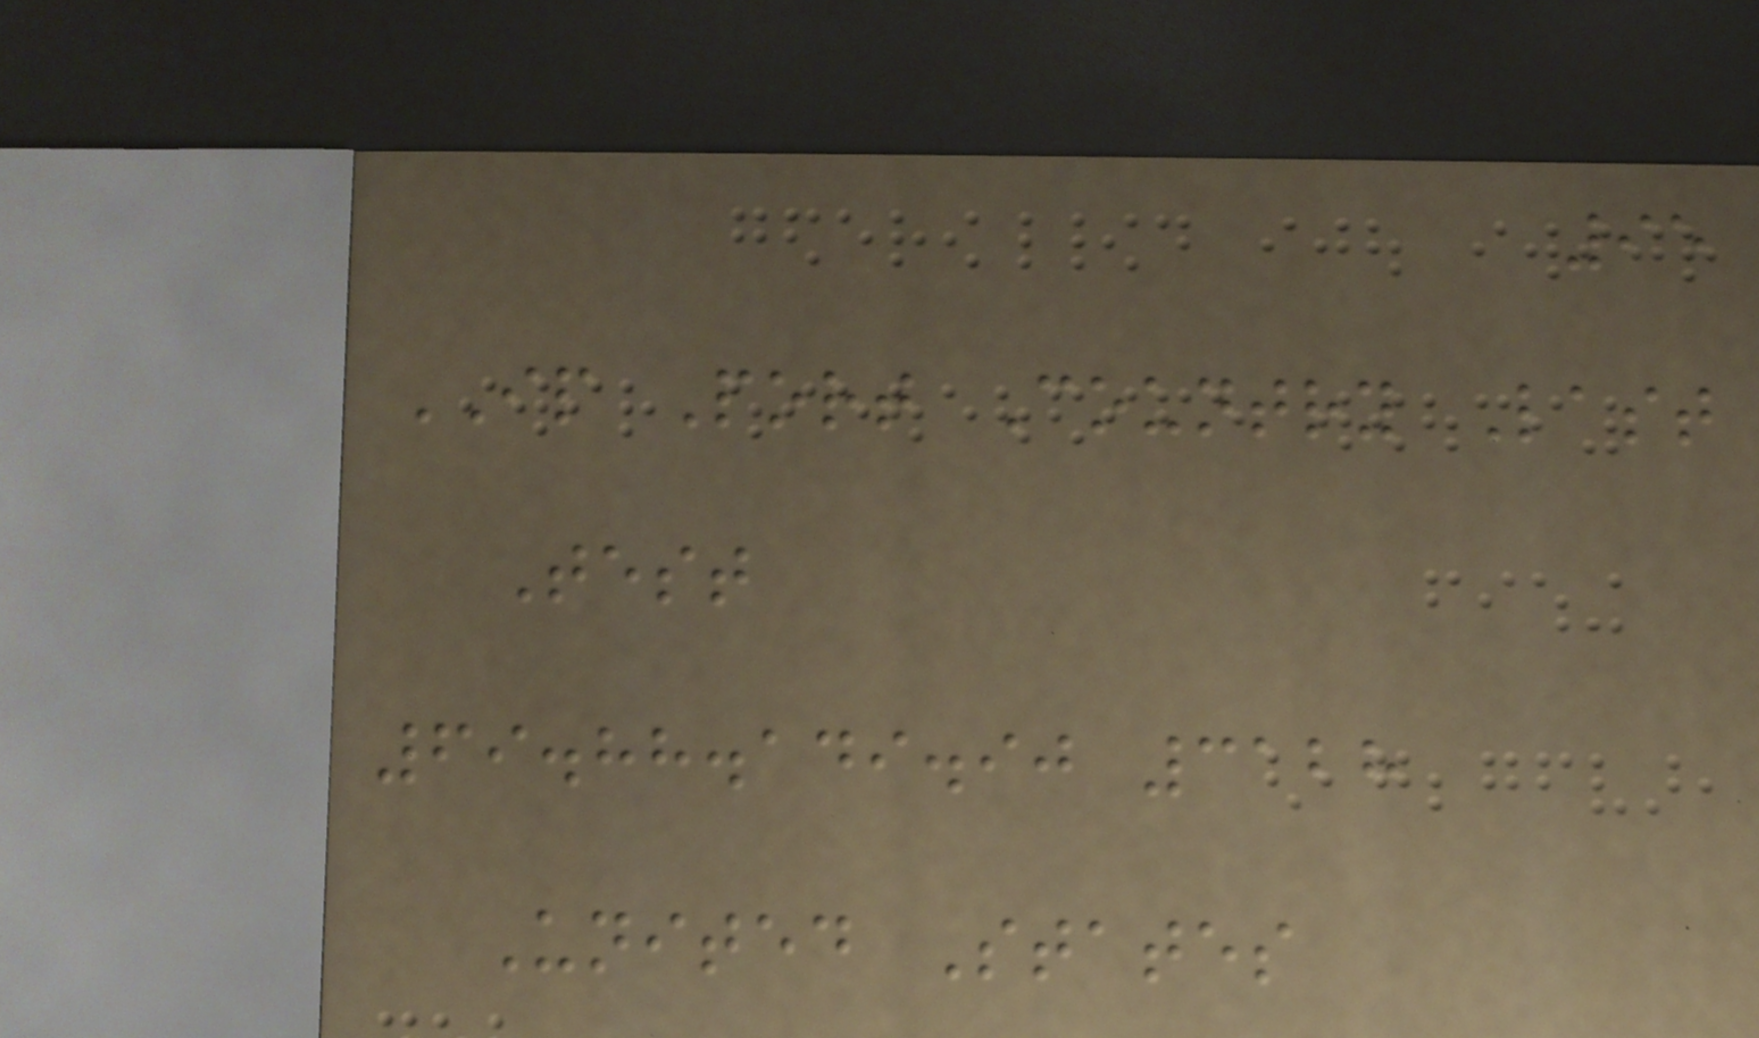95
IP Port Country Last
Test
69.88.149.90 3128
United States
